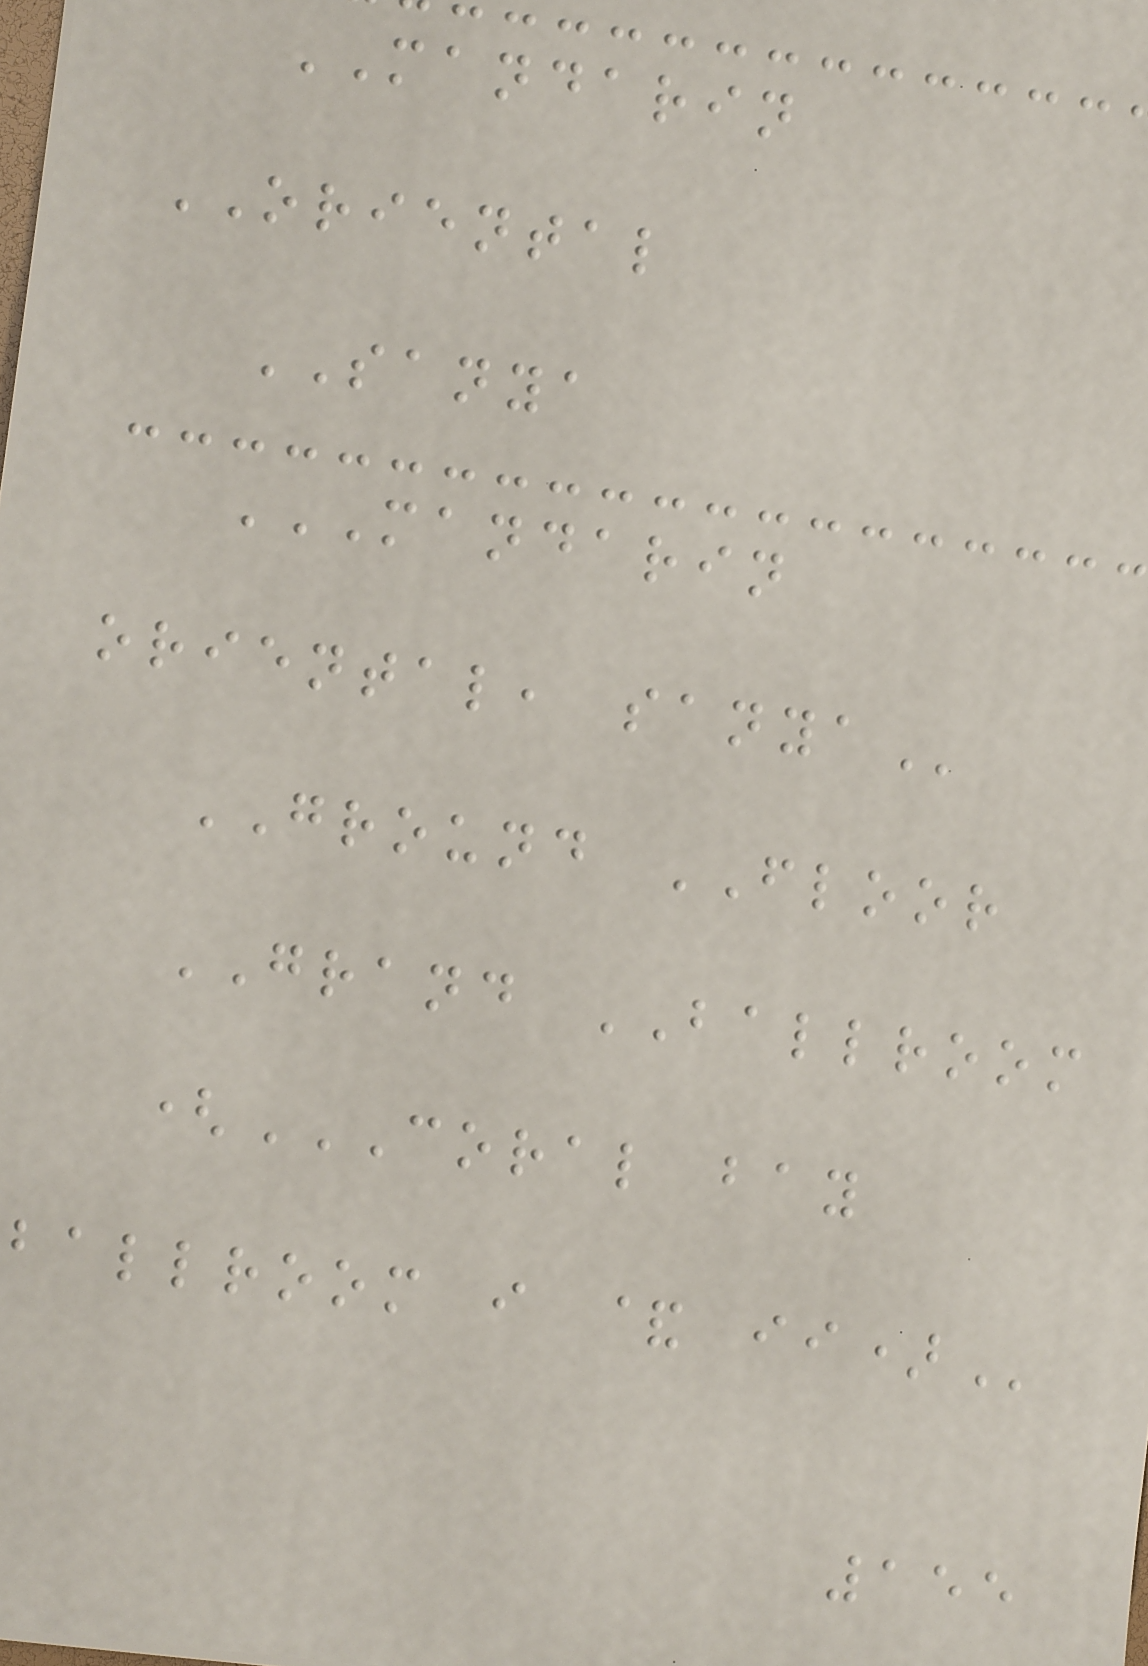MANDARIN
ORIENTAL
SANYA
MANDARIN
ORIENTAL, SANYA
GROUND FLOOR
GRAND BALLROOM
(CORAL BAY
BALLROOM I & II)
155
